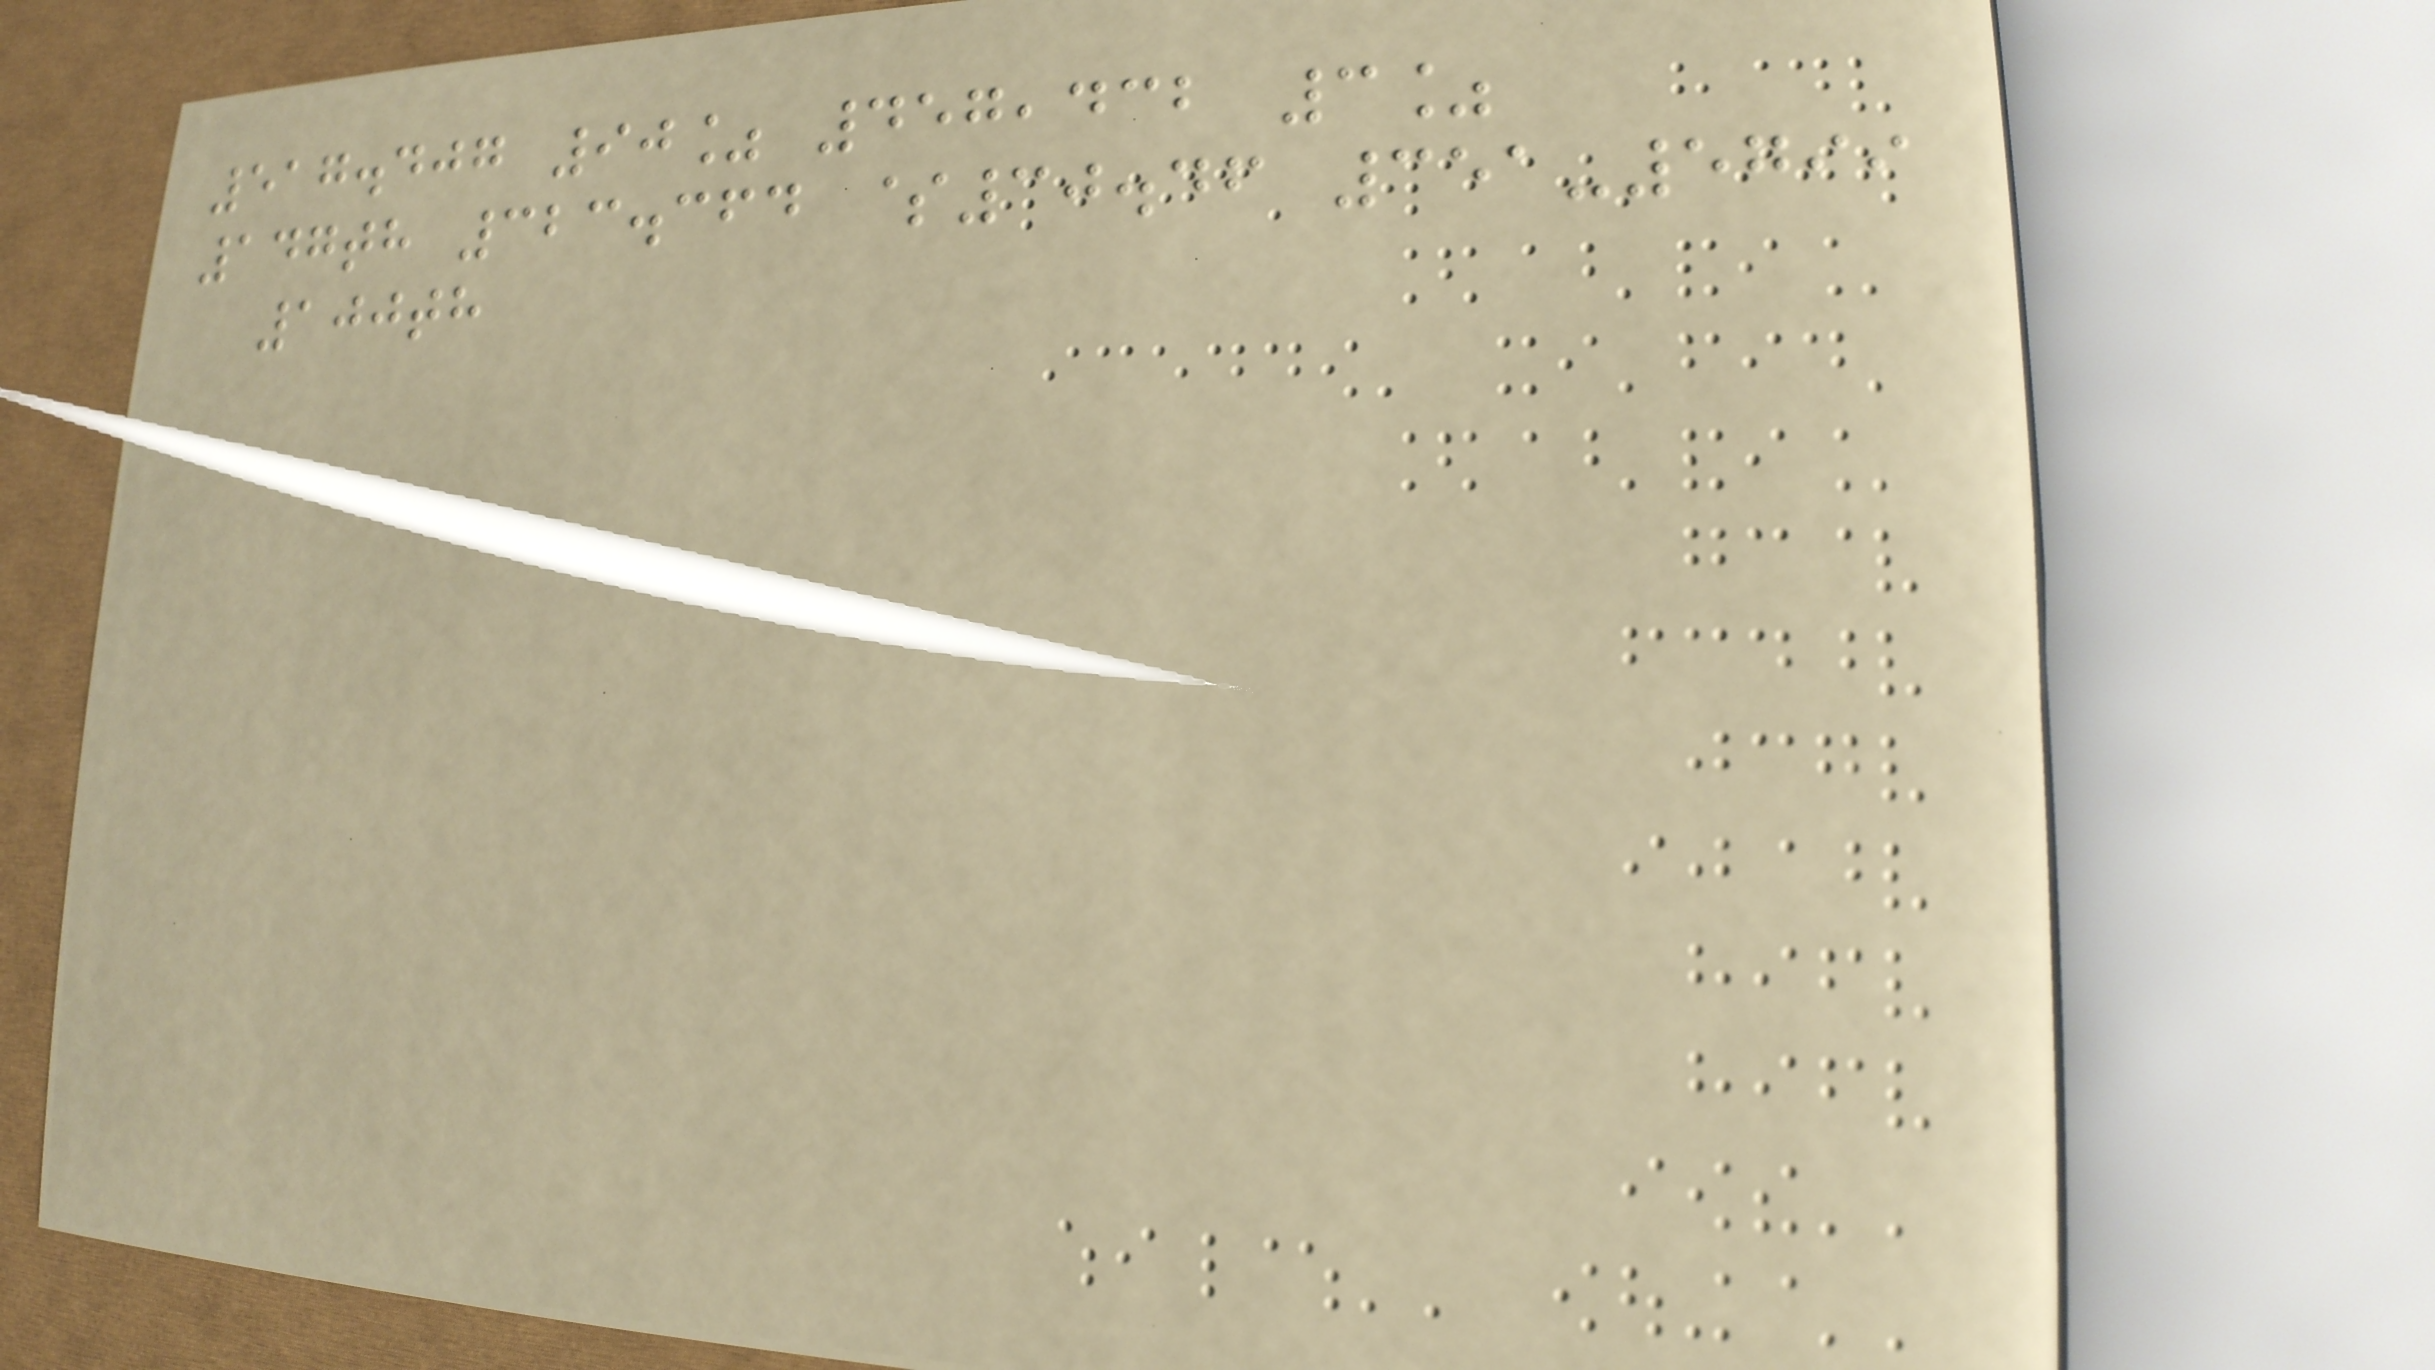517.407 90% 457,432 3%
147th 323.364 $30.46 351-5799
100th
